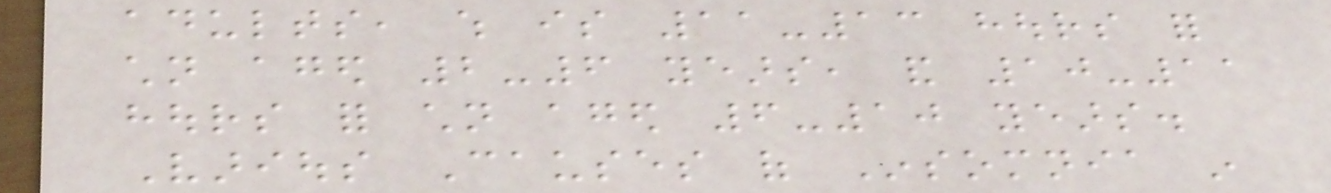adults, which is 11-13 hours for
children aged 2-6 years, and 10-11
hours for children aged 6-10 years.
Various Causes of Insomnia in
